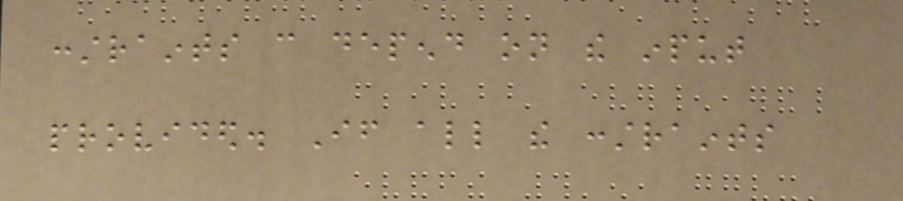constraints can depend on the input
provided. If all the constraints
